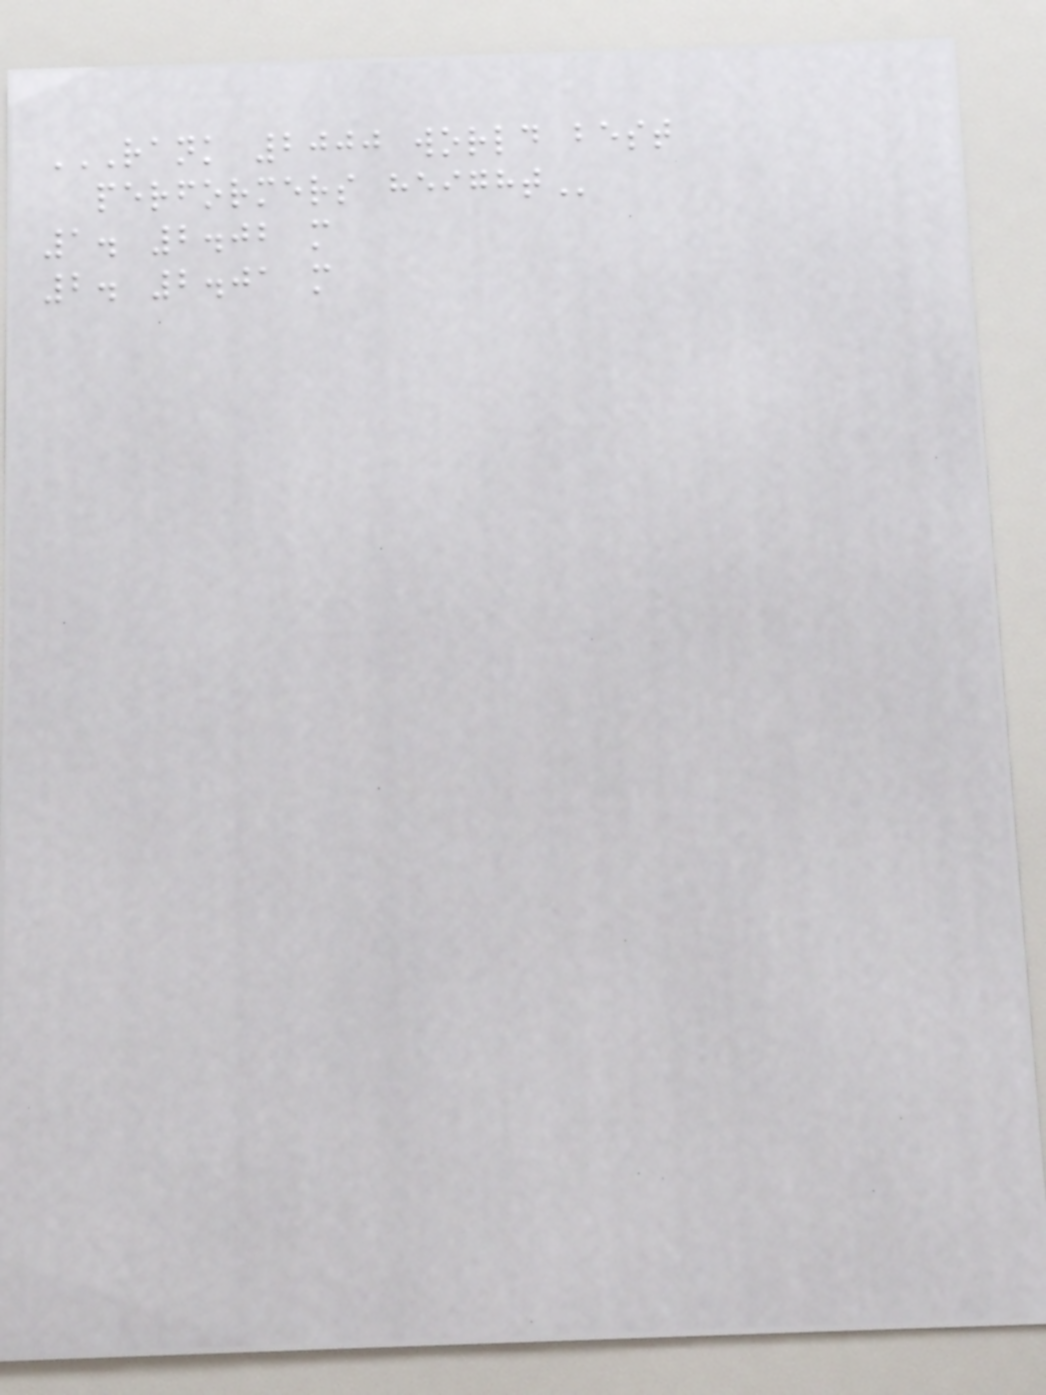RANK 2000 WORLD BEST
PERFORMERS HEIGHT
1. 2.02 m
2. 2.01 m
